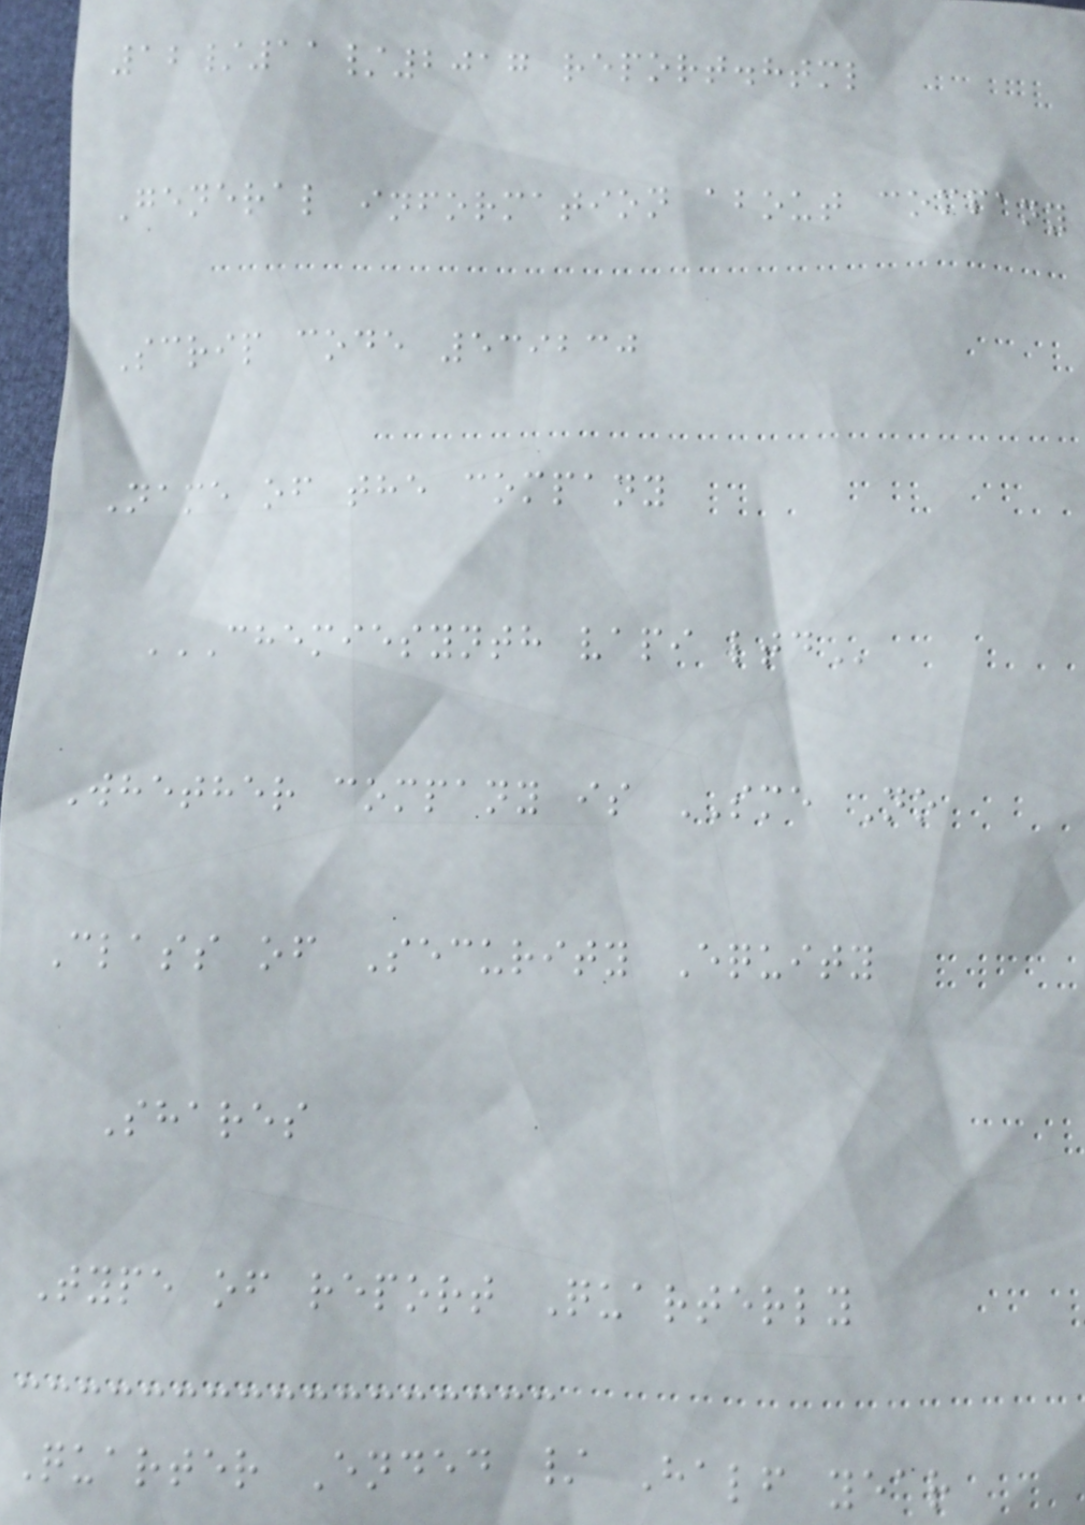12/11/2017 report.html
General information about company
Scrip code 539230
Name of the company
CHEMIESYNTH VAPI LTD
Whether company is SME No
Class of Security Equity
Shares
Type of report Quarterly
Quarter Ended / Half year
